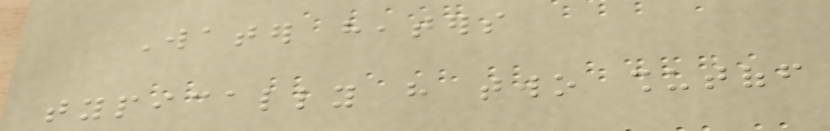Water heaters
typically have two shutoff
